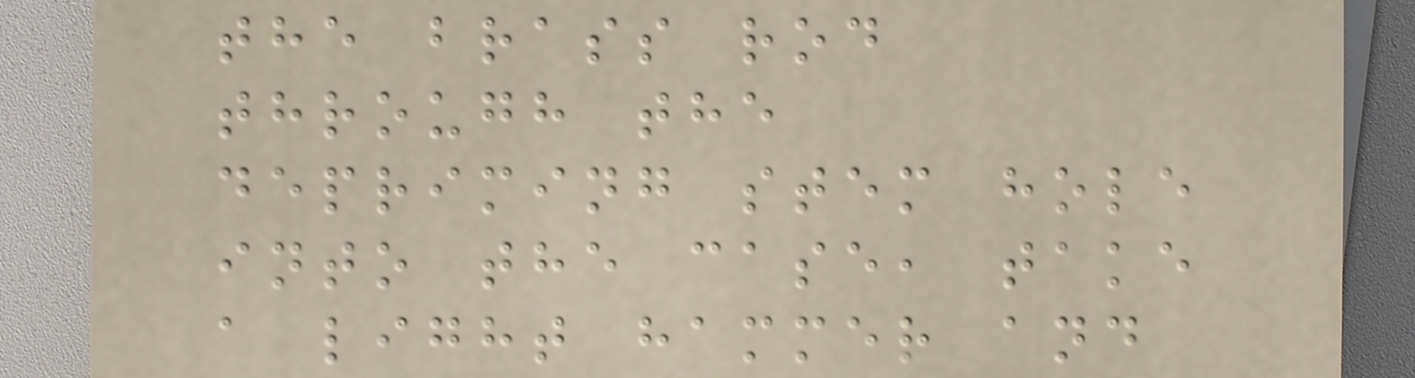the brass rod
through the
depriming stem hole
into the case, take
a light hammer and
